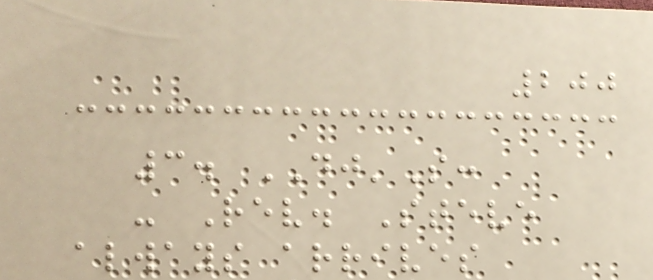200
3. DJ'S:
- Rev. Steve
always arrives
